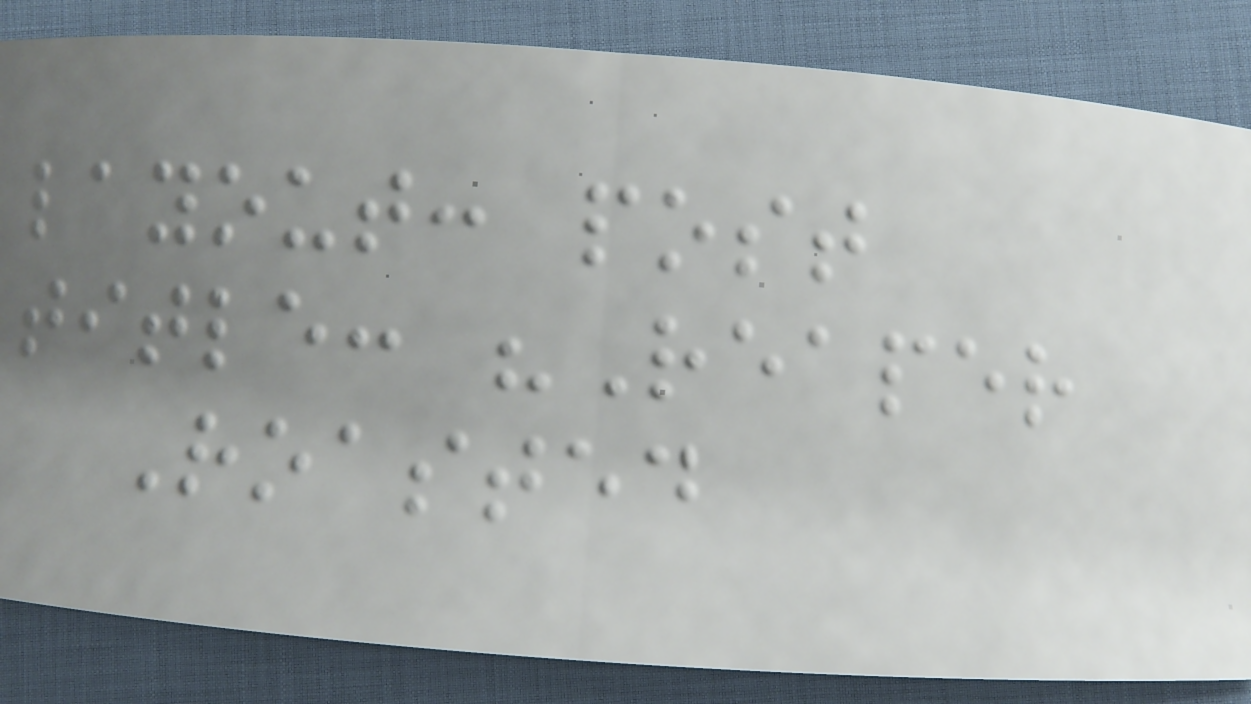layout: post
title: "Reaper
Roasted
